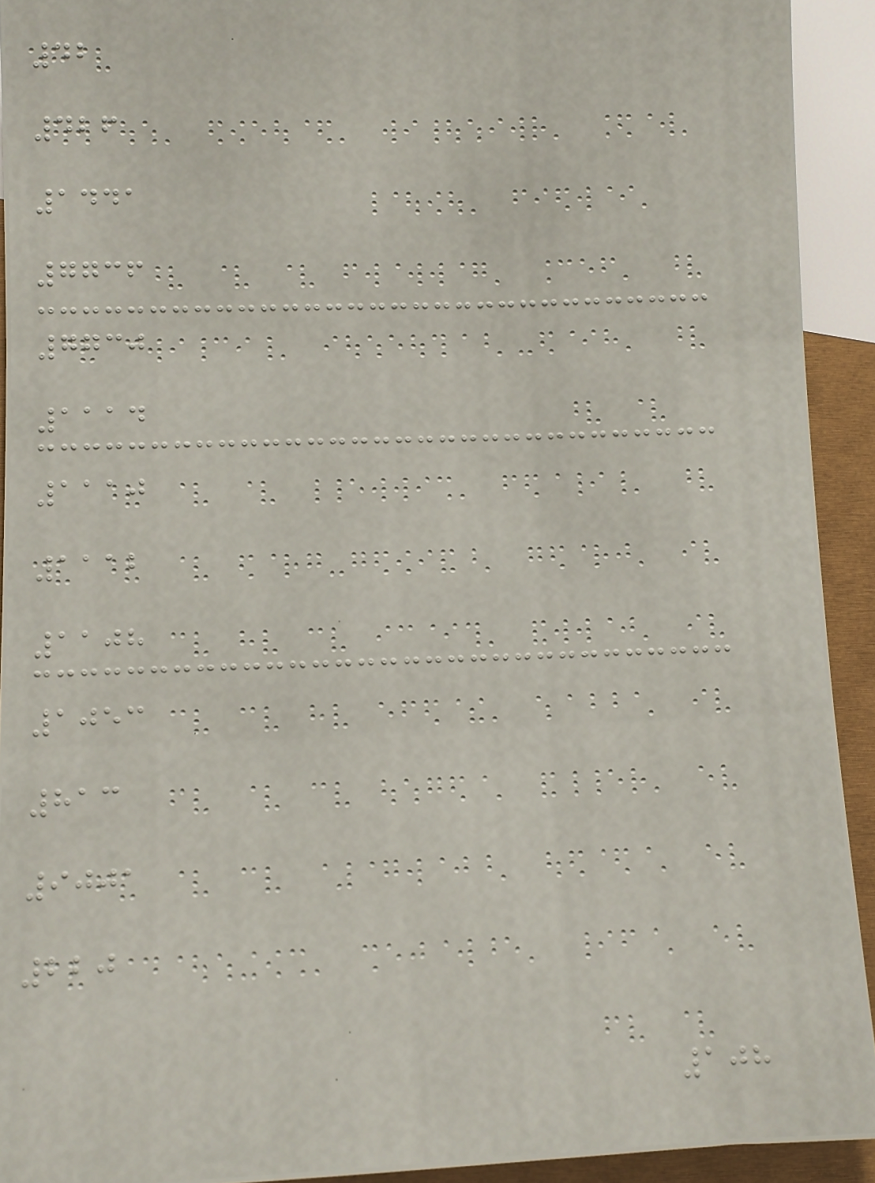42
426
1441
7736
7730
1114
1110
1112
1108
1053
813
9001
220
108
